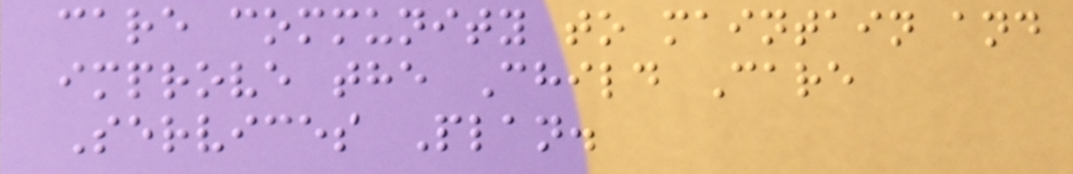care community to maintain and
improve the Child Care
Services Plan.
